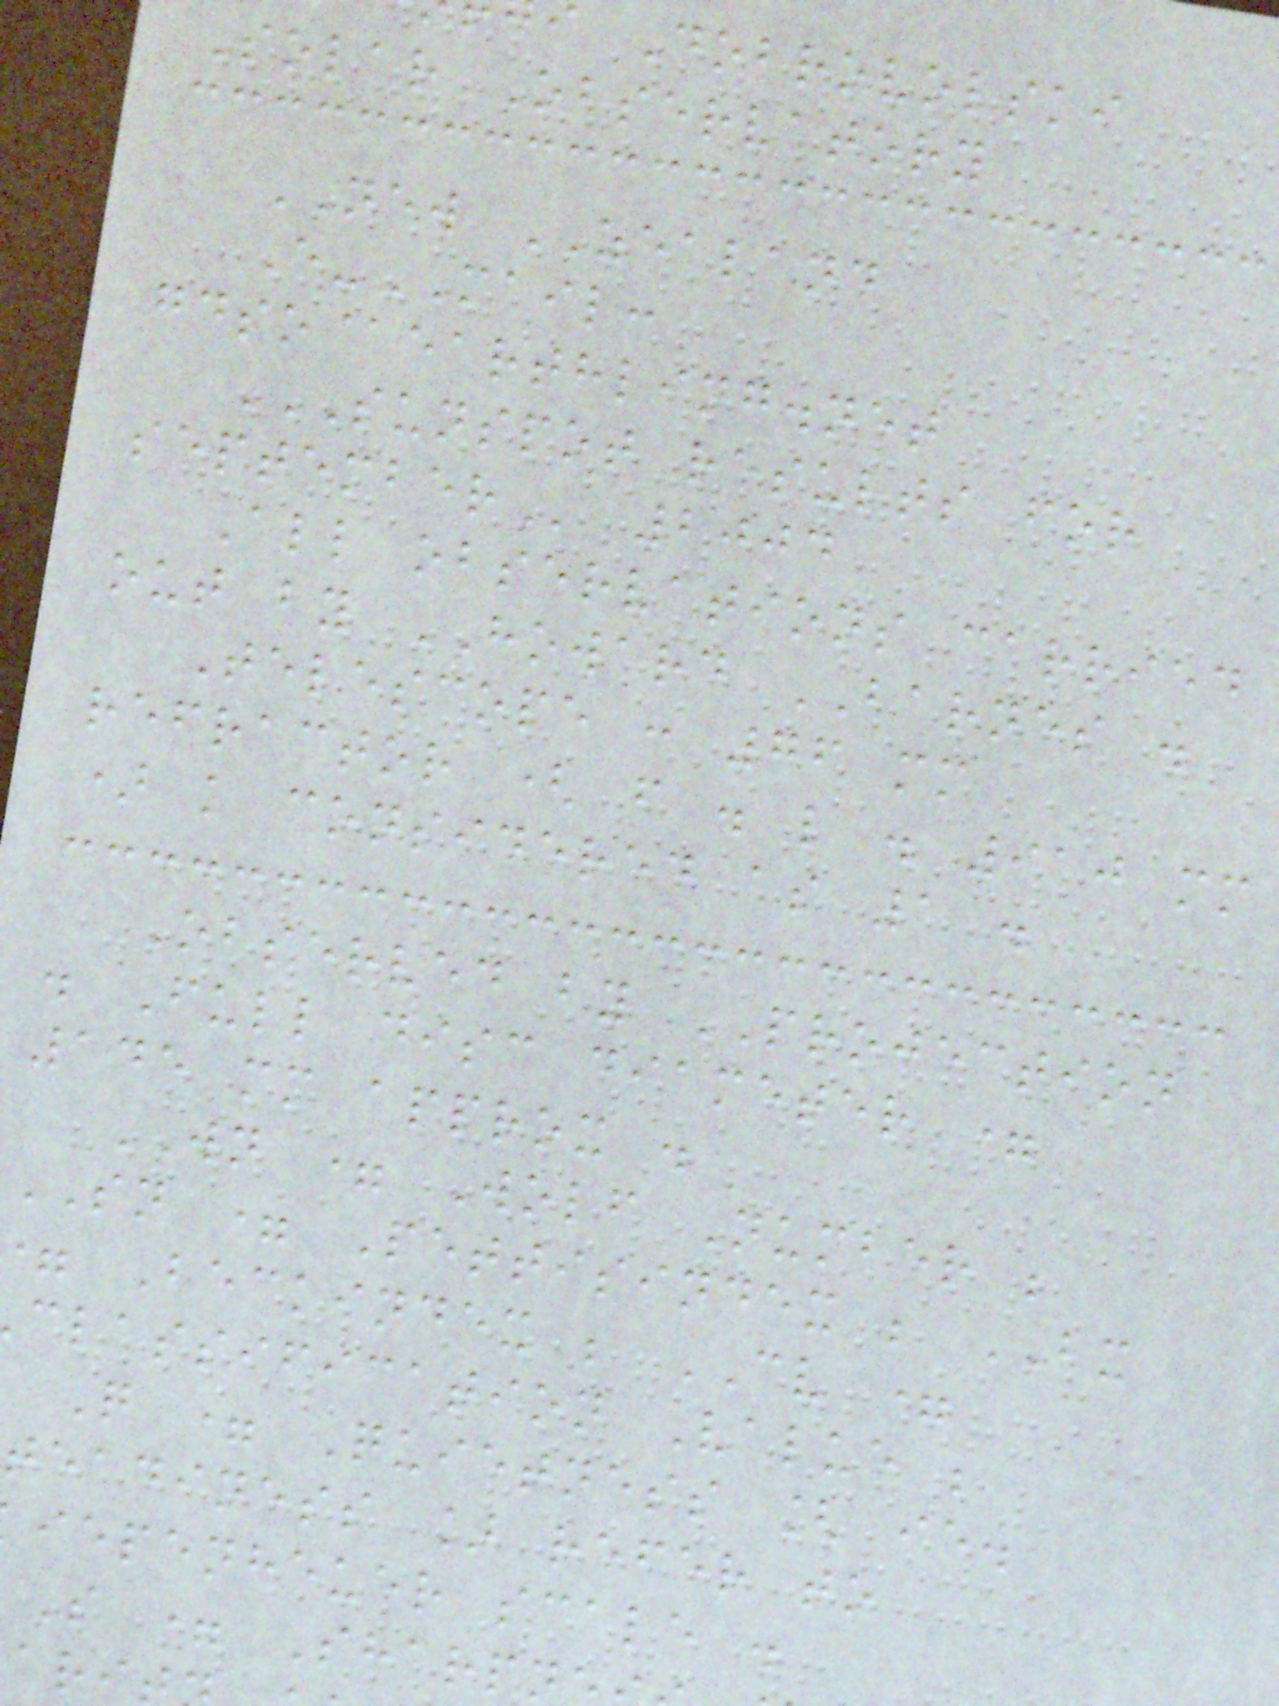i Dobrovolski
Solar Observatory
NEW ZEALAND
E-MAIL:
gdso@earthling.net
SUNSPOT RESULTS FOR
2004
All observations carried
out by HOWARD BARNES .
Telescope : 76 mm
refractor ( f . l . 910 mm
) k considered as 1 .
Observed by PROJECTION
. Full disc diameter =
145 mm approx .
WN = Wolf Number ;
SN = Pettisindex ; BX
Beckindex ; CV =
classification Value ;
Q = Quietness [ ie.
teadiness ] refer to
iepenheuer scale .
S = Sharpn
